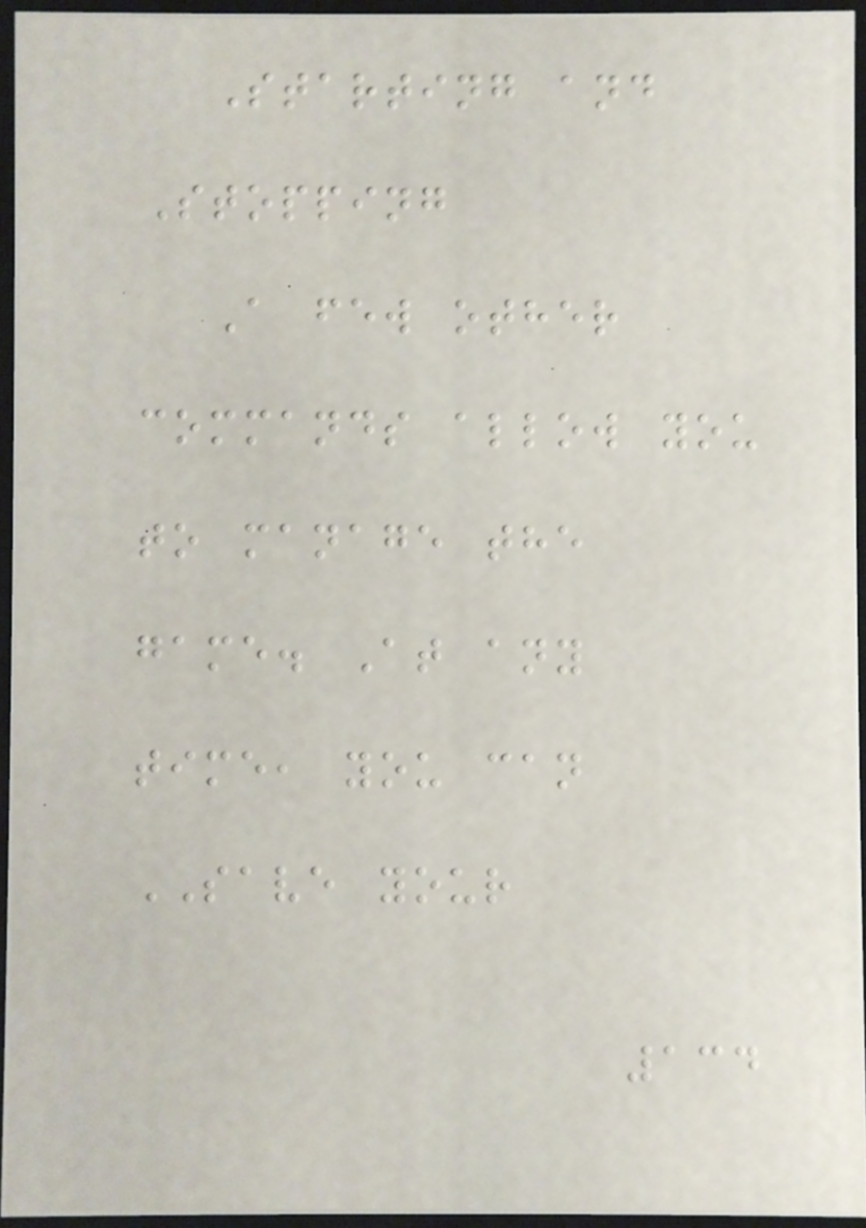Starting and
Stopping
A few other
commands allow you
to manage the
game. At any
time, you can
SAVE your
134
